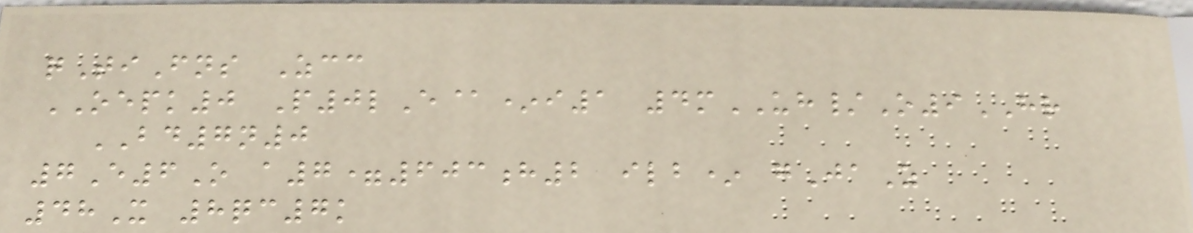qTiFns Zcc
OEPK0 P0lE@*i1 4mUH/O9HR
BD7n0
7E6O a7=603h2 ilb* gJaZ
48X 8qc7k
